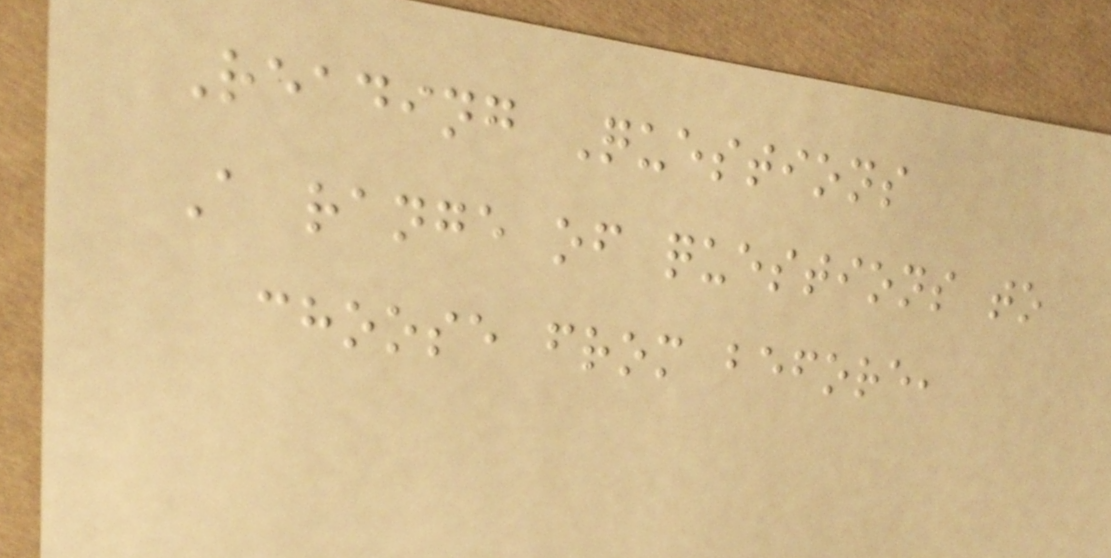Reading Questions
A range of questions to
choose from before,
